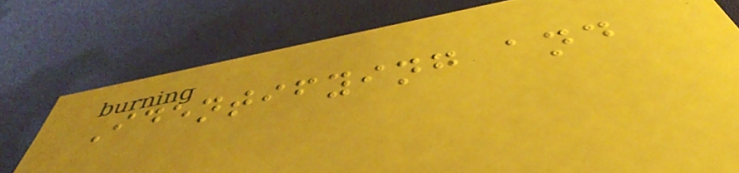Identifying and
